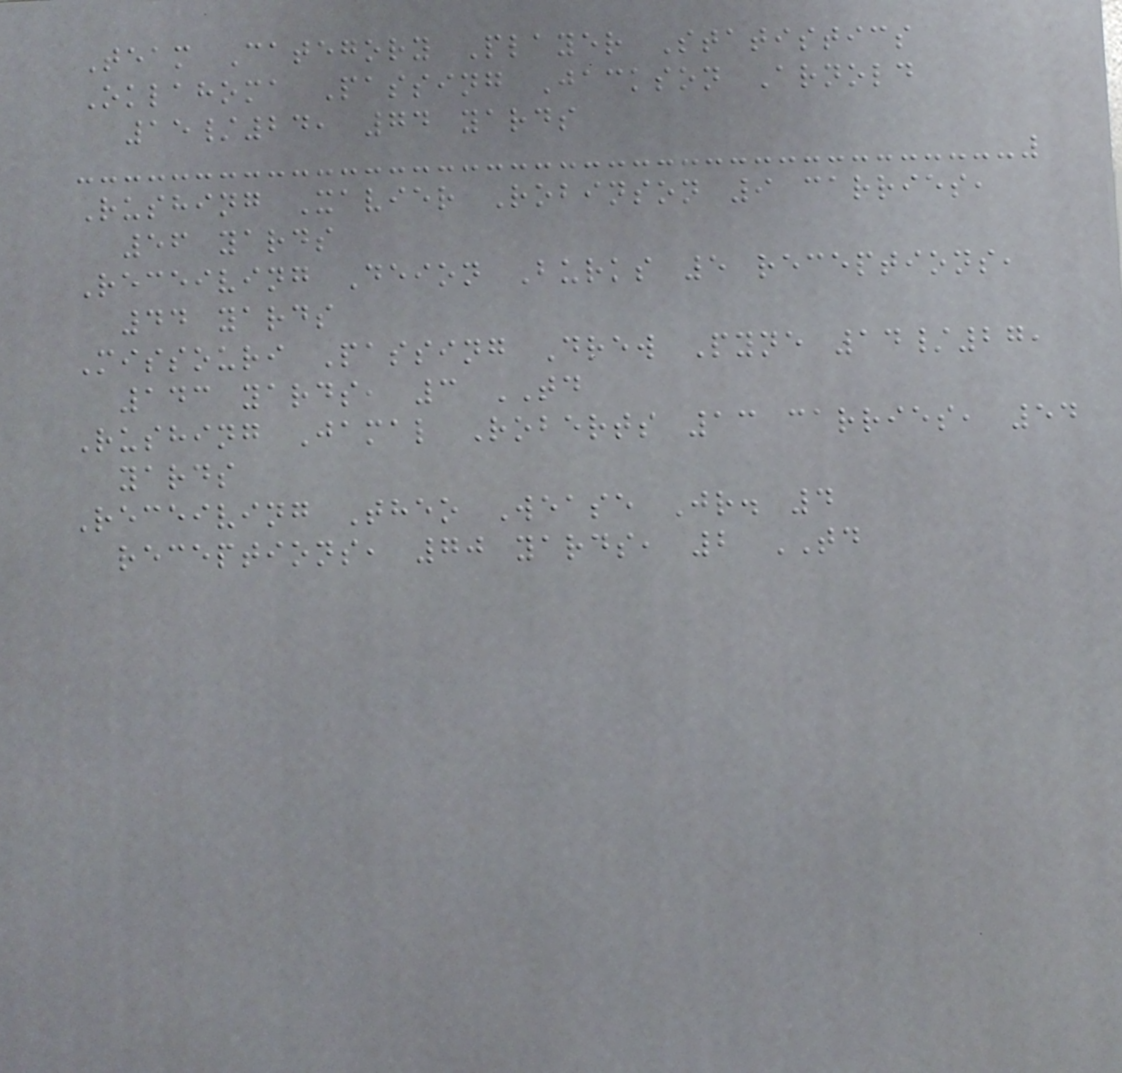Team Category Player Statistics
Oklahoma Passing Jackson Arnold
15/24, 74 yards
Rushing Xavier Robinson 9 carries,
56 yards
Receiving Deion Burks 5 receptions,
44 yards
Missouri Passing Drew Pyne 14/27,
143 yards, 3 TD
Rushing Jamal Roberts 13 carries, 54
yards
Receiving Theo Wease Jr. 4
receptions, 70 yards, 2 TD
